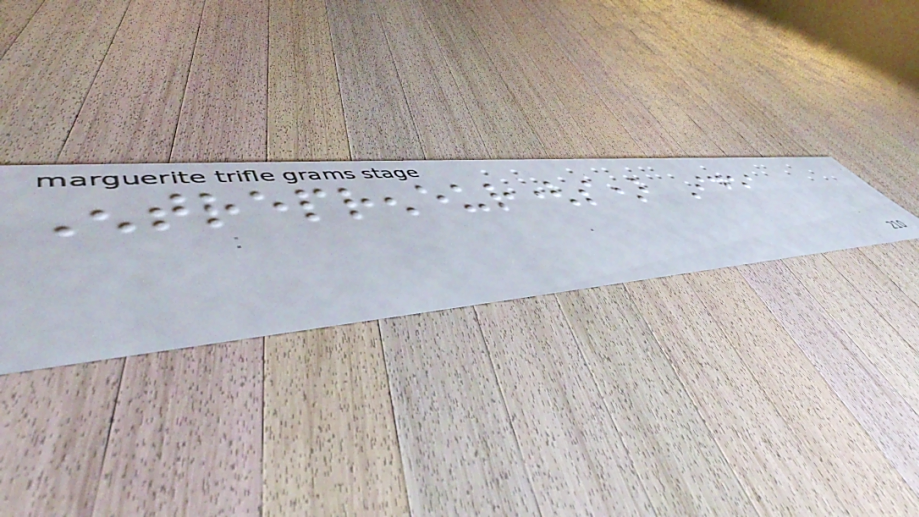Entrepreneur(s) Idea
